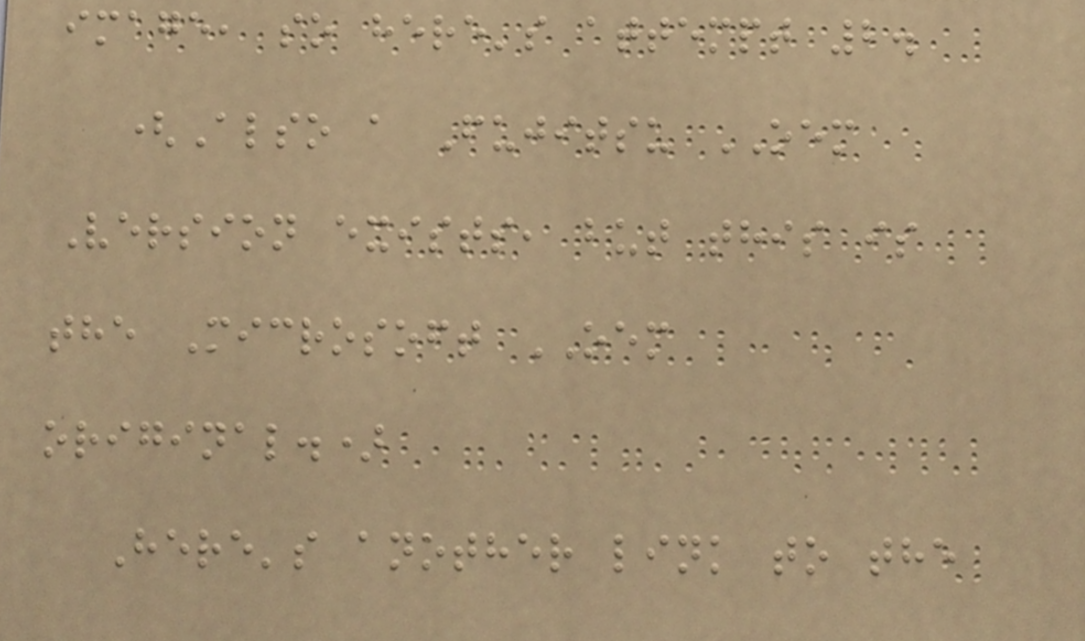image, so here's attempt 2.
(Also a Fujitsu OEM
Version exists, but this is
the Microsoft OEM
original.)
Here's another link to the
